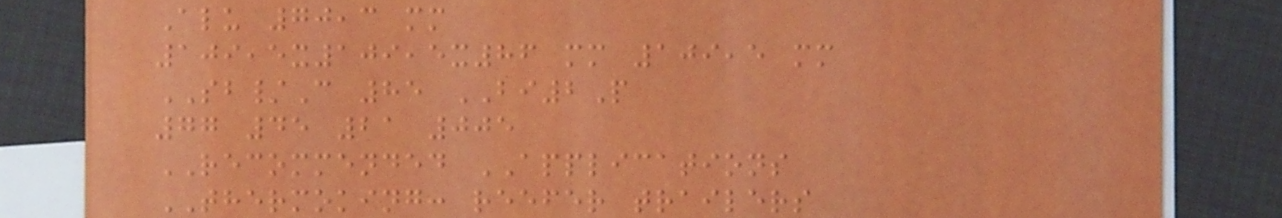Alu 70,3 mm
109,5x109,5x86 mm 109,5 mm
SB/C 85 BI2P
77 45 21 005
RECOMMENDED APPLICATIONS
THERMOKING: reefer trailers
